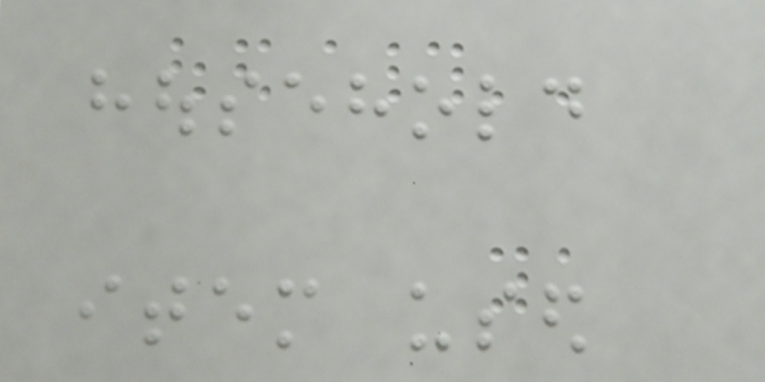household
item used
